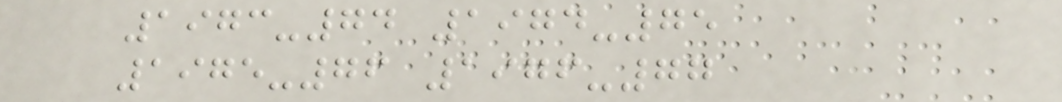1973-74 1974-75
1975-76 1976-77
